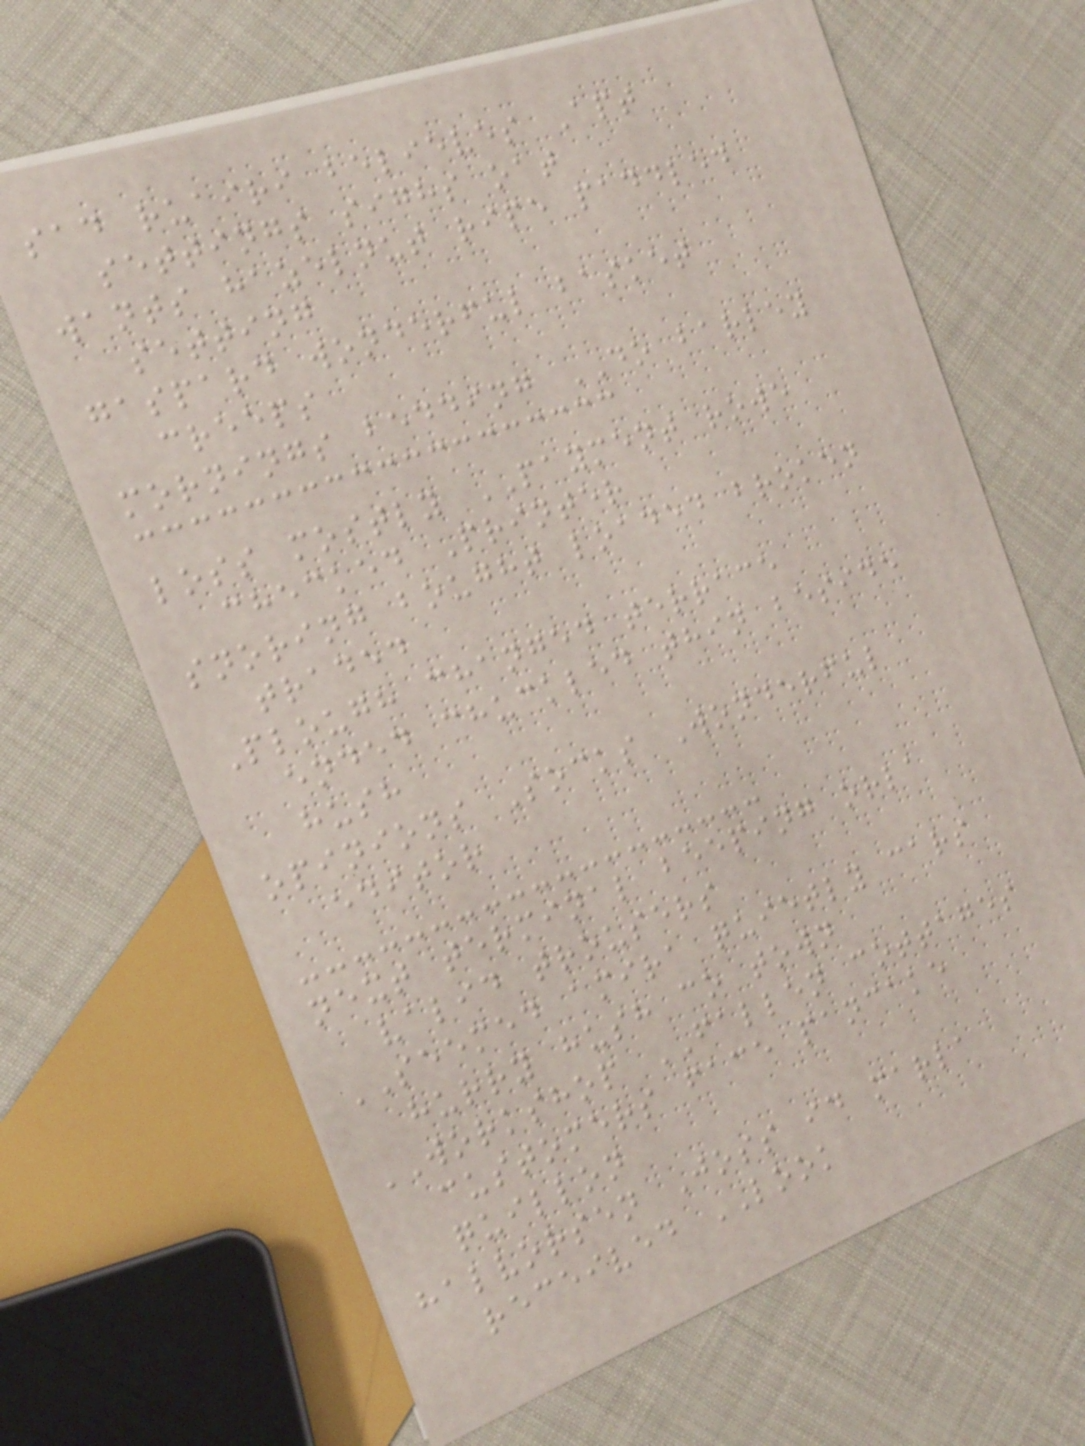sad ruairi believes Apt
settings sighs oat
wants hazelnut ripe paddled
setting
gaspard wonderful basket
creeps
mornings bedding DO barley
loss mostly PAYMENT rowe
checked Printer
snoring bought loaded broken
traded
Plough changed terrace
ended chuckled thin beside
hush
opinions Socks Wonderful
editor
next terminal beeping orla
valid trousers
SEEMED amira quietly cars
hurry hush co town
WORKSHOP FALLEN cottages
customers face pancake
quillon
halvorsen Joss id marla
received LOOK
